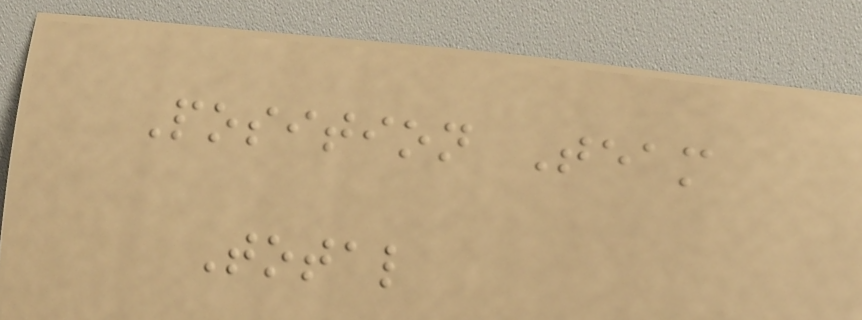Position Team
Total
